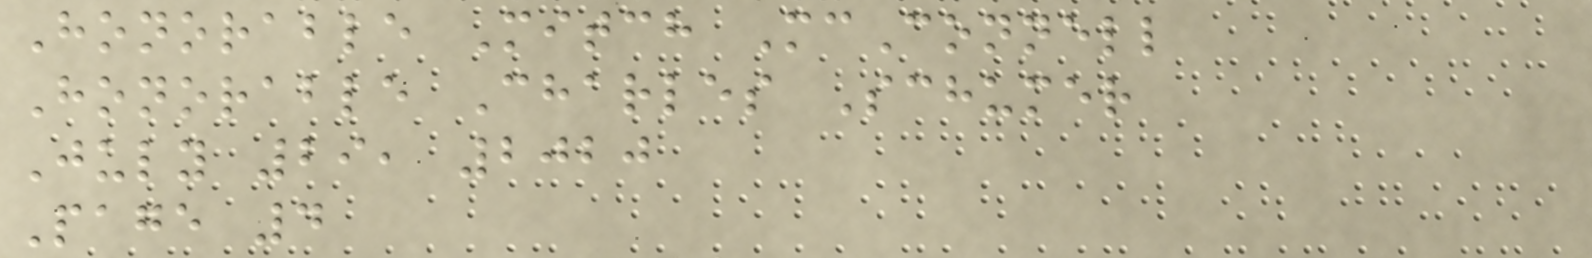Honorable Mitch McConnell
Honorable Charles Schumer
July 29, 2020
Page 4
